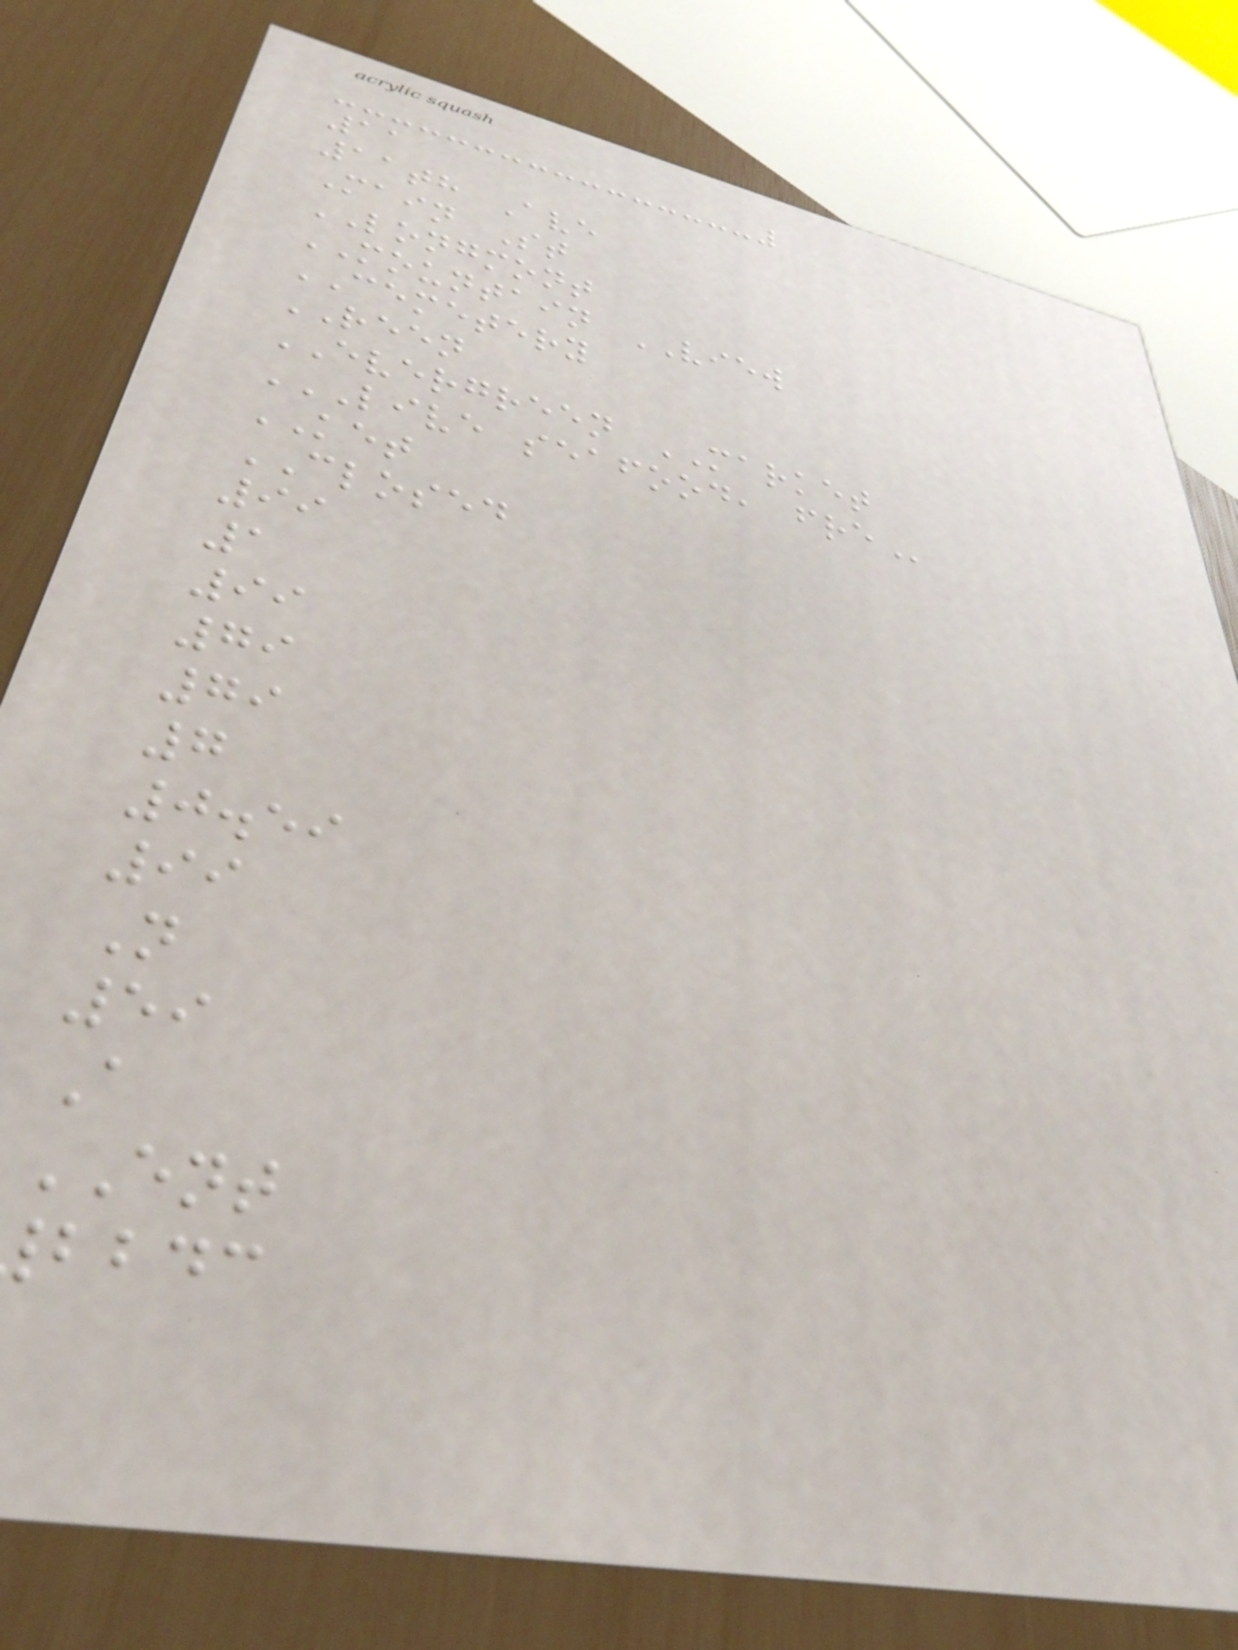11
11th Ave
Main St
LONGMONT
MOUNTAIN VIEW
CEMETERY
REEN
EVERGREEN MARKET
LIVE SEAFOOD, FRE
KET
CLOSED
99
1
99
79
79
7
0.59
99
N
59
A
ENT
bbdc
